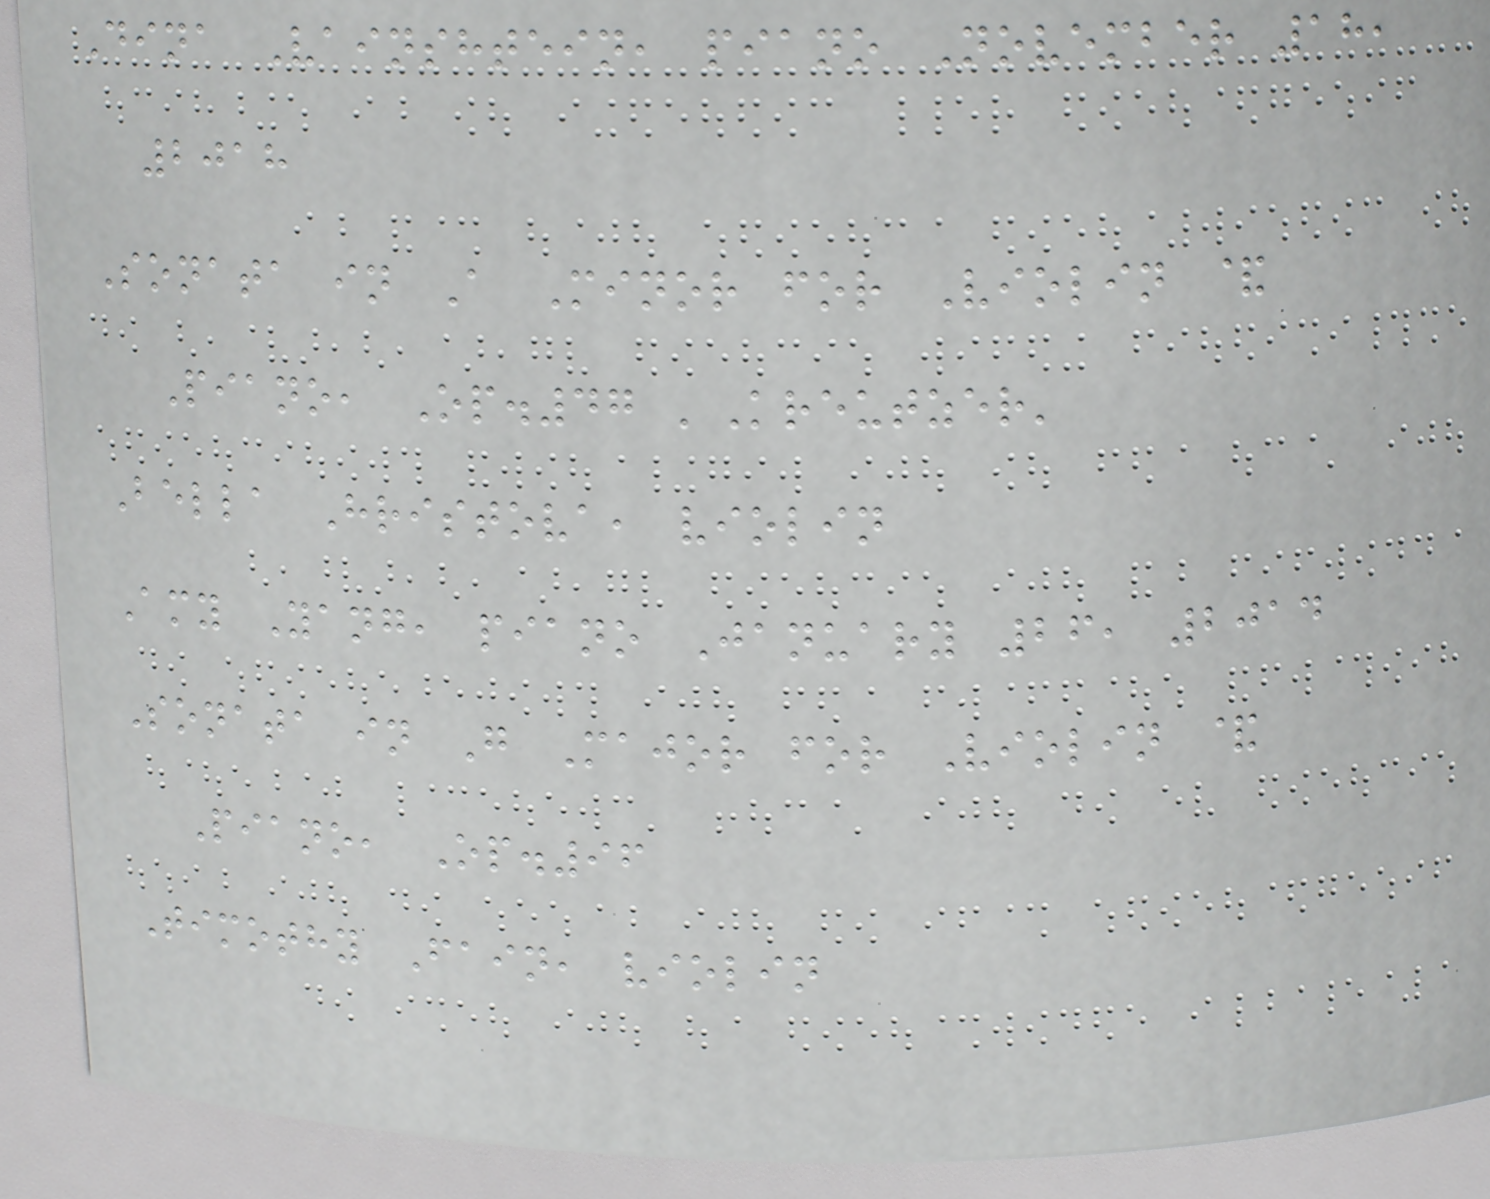Dina Vainshtein, piano November 18,
2018
Sonata in A Minor for Violin &
Piano, Op.47 'Kreutzer'
Bella Hristova, violin
Amy Yang, piano January 26, 2014
Sonata in G Major for Violin &
Piano, Op.96
Timothy Fain, violin
